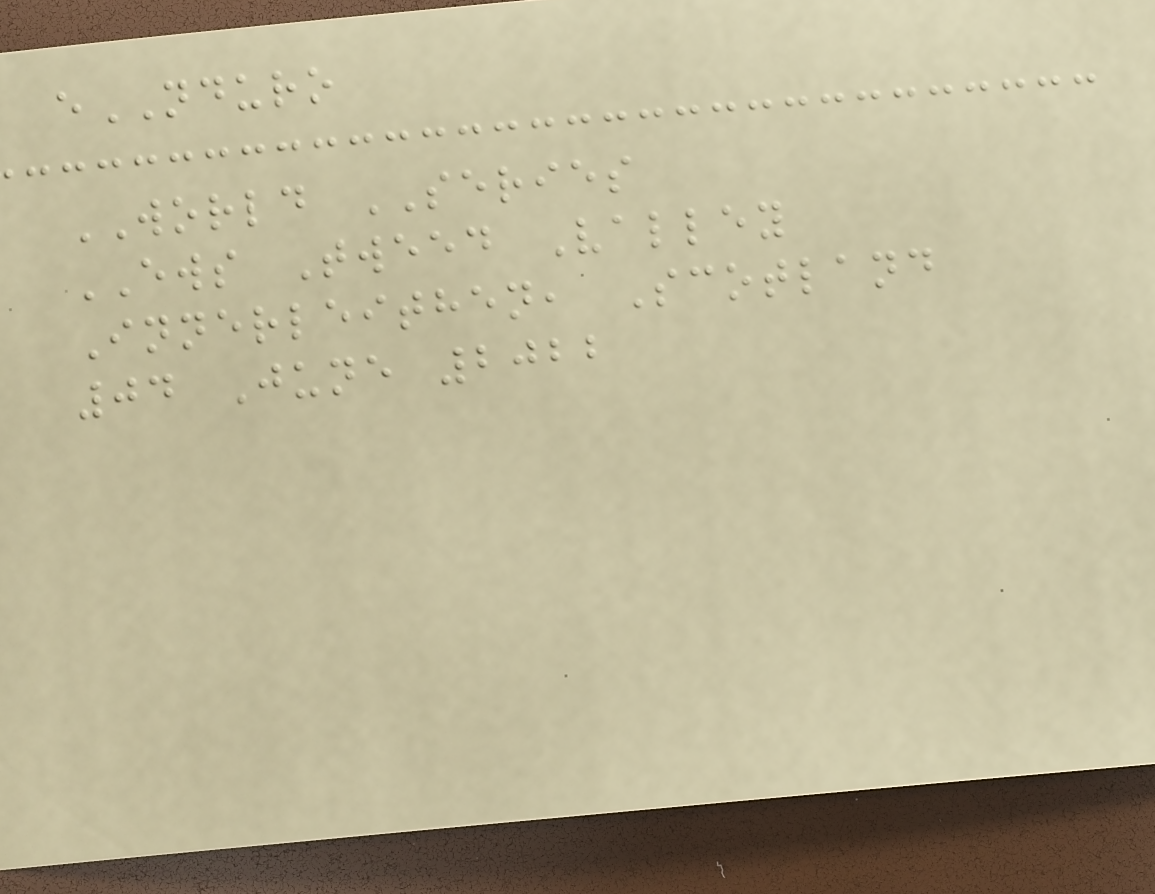eNDURO
WORLD SERIES
EWS Tweed Valley
Innerleithen, Scotland
04 June 2022
